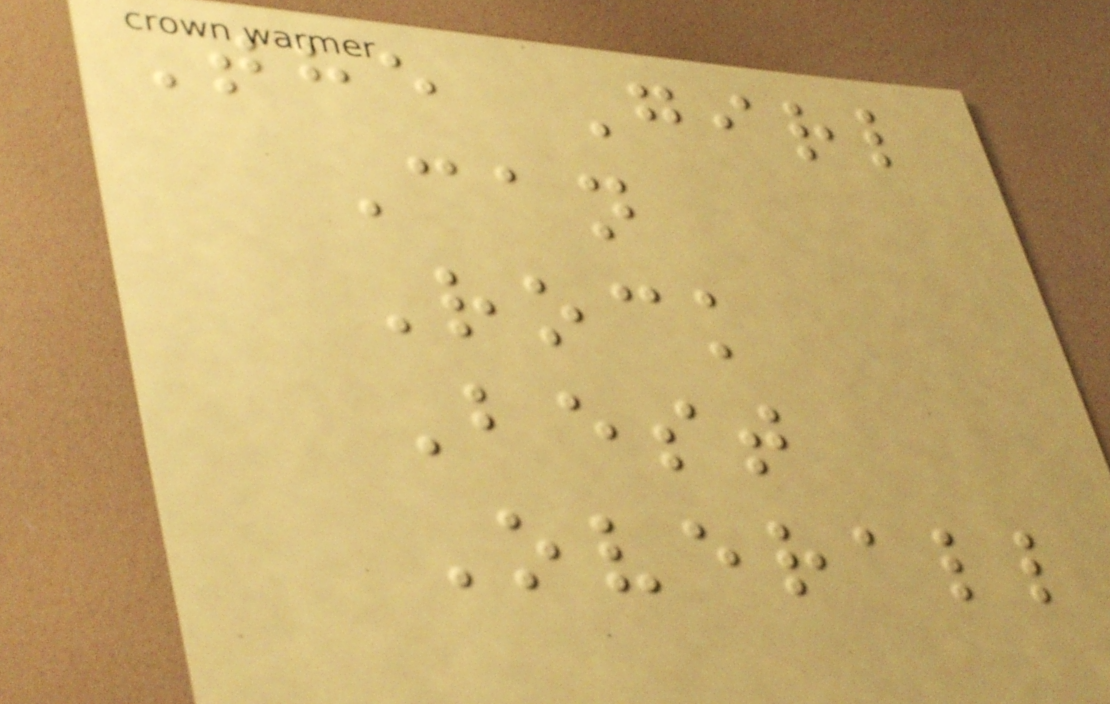The Girl
Can
Rock
Best
Overall
